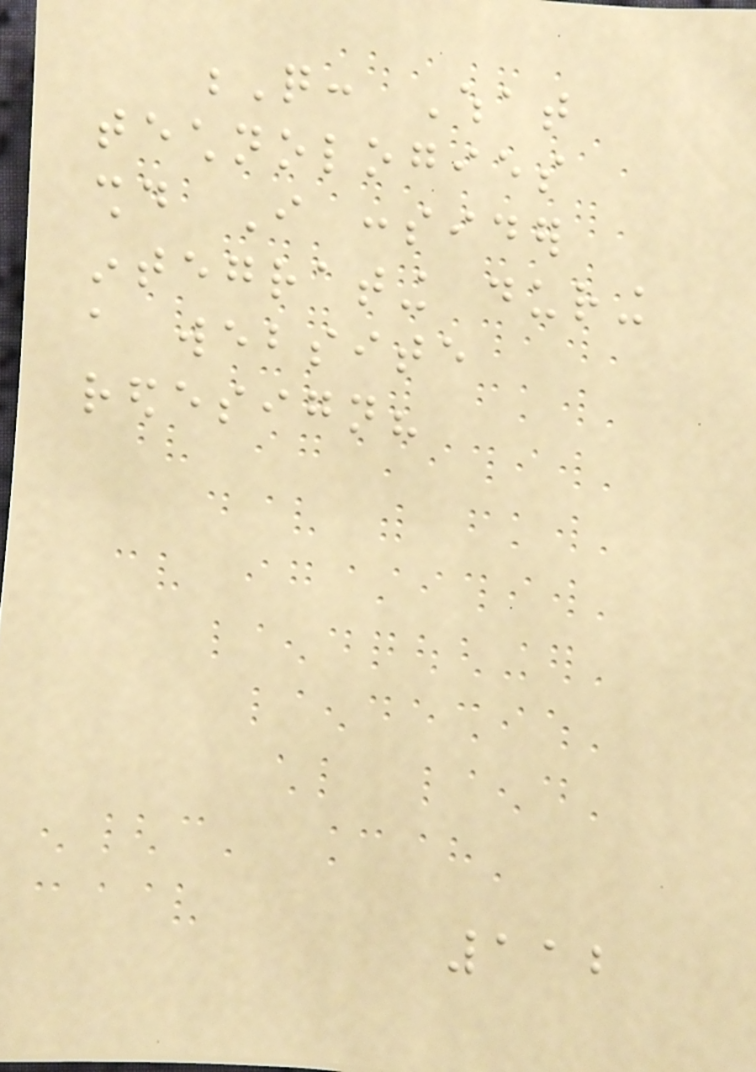Q: What
technologies
should I consider
integrating during
a website
redesign?
112
